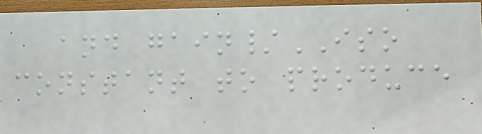and gain/ISO
constant to produce
